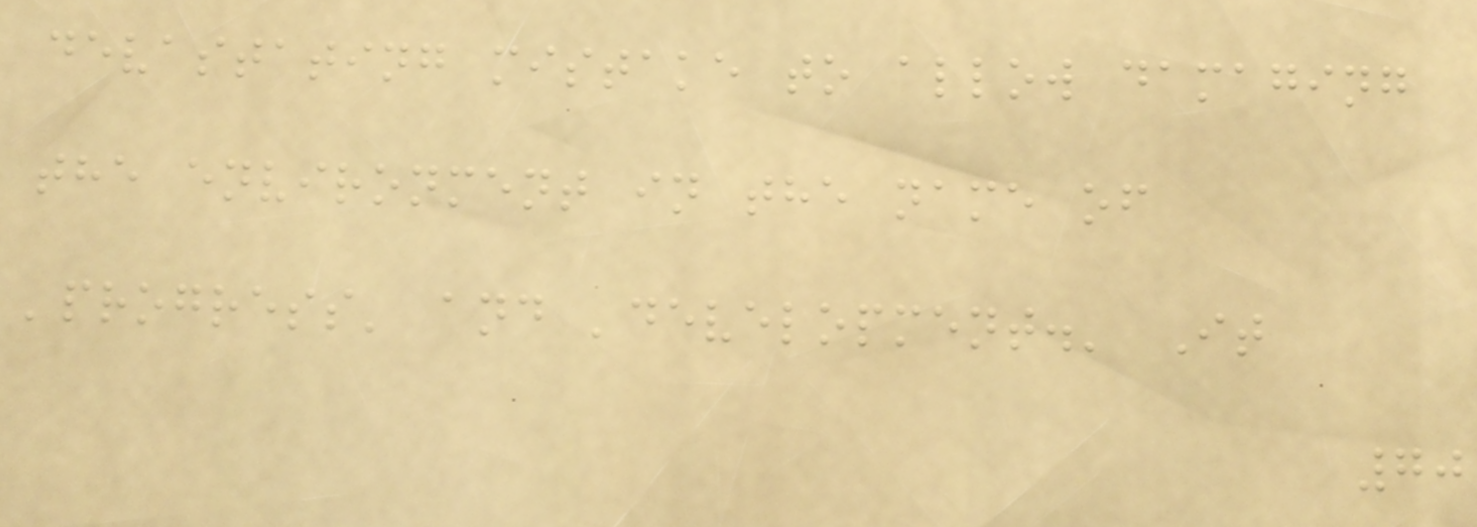devastating mistake to allow damaging
the environment in the name of
'progress' and 'development.' It
70
